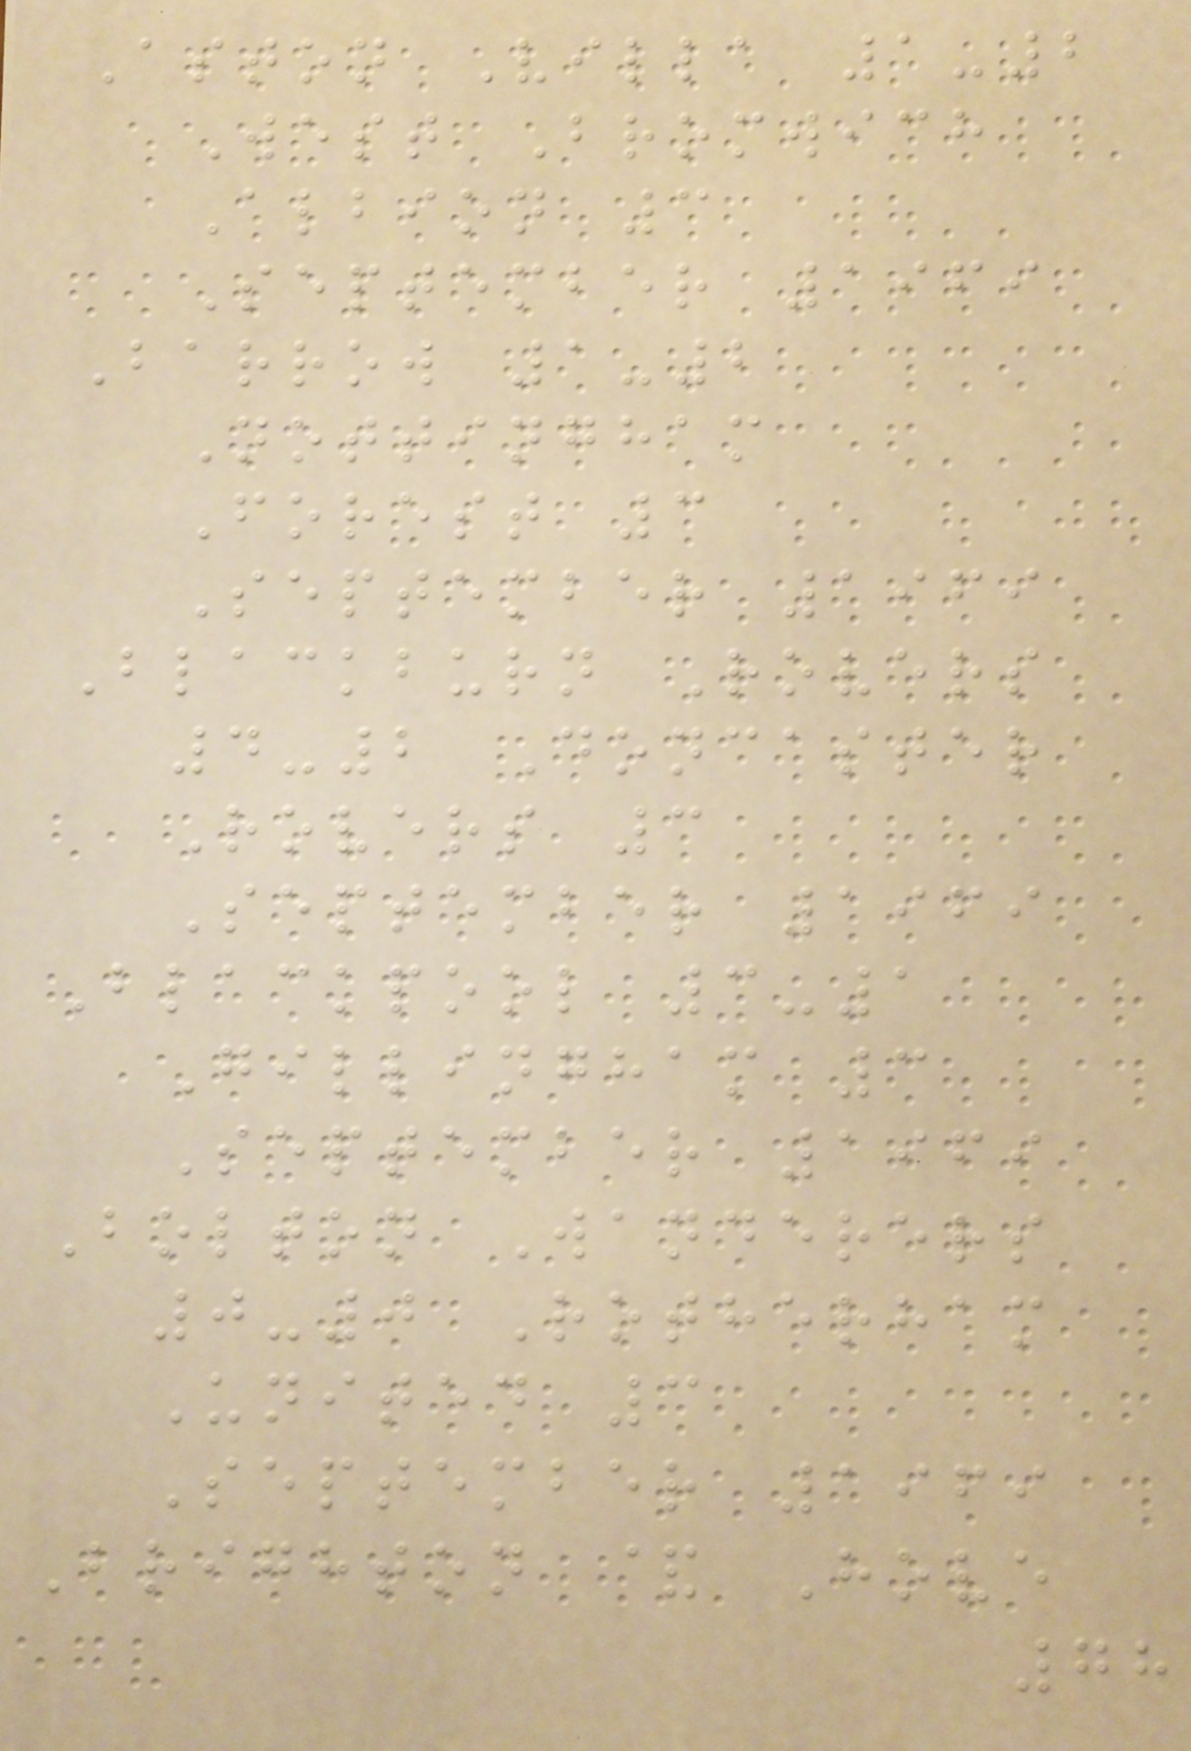Aston Villa 1-2
West Bromwich
Albion 3
September 1969
Barrow 1-2
Nottingham
Forest 3
September 1969
Blackburn Rovers
4-2 Doncaster
Rovers 3
September 1969
Blackpool 3-1
Gillingham 3
September 1969
Bolton Wanderers
0-0 Rotherham
United 3
September 1969
Brighton & Hove
78
